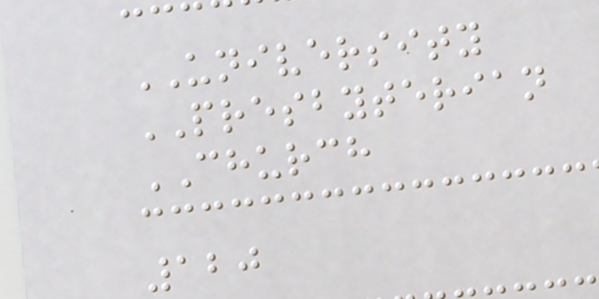UNIVERSITY
PRESBYTERIAN
CHURCH
120
